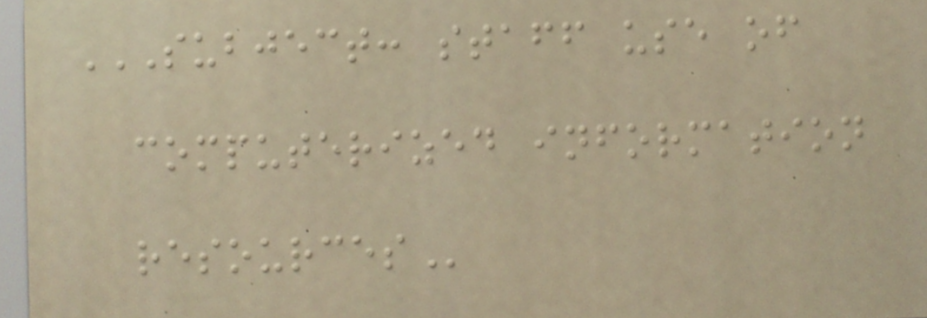SUBJECT: STAFF USE OF
COMPUTERIZED INFORMATION
RESOURCES
